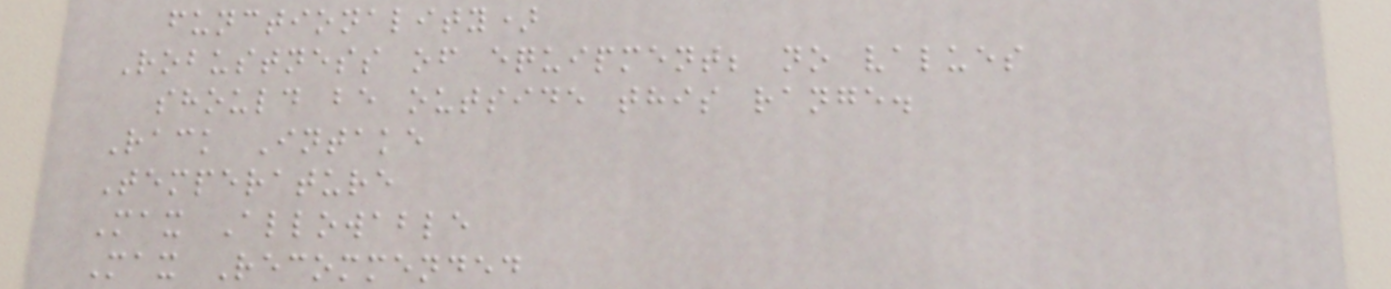functionality)
Robustness of equipment; no values
should be outside this range.
Rack Intake
Temperature
Max Allowable
Max Recommended
